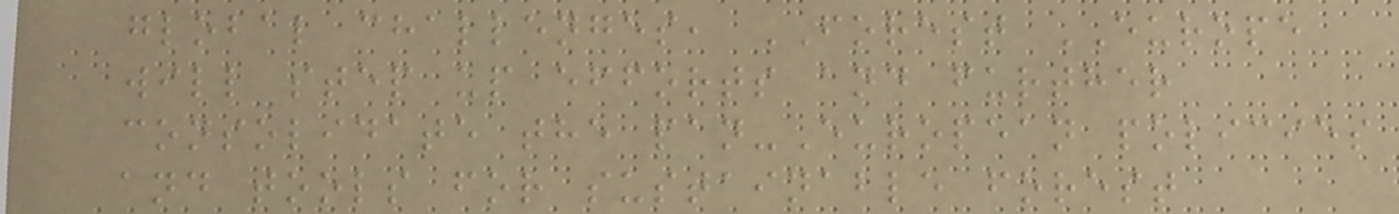global challenges, FOREST EUROPE
will step up efforts and further
consolidate the pan-European policies
and tools for sustainable forest
